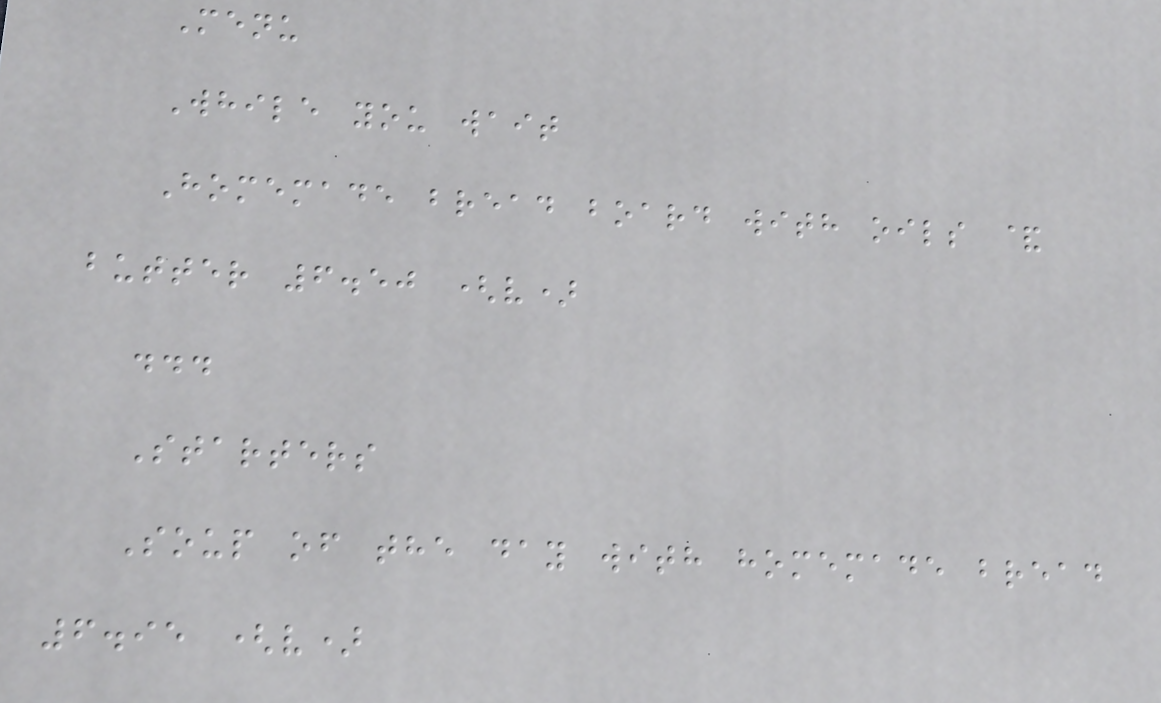Menu
While you wait
Homemade bread board with oils &
butter 6.50 (v)
...
Starters
Soup of the day with homemade bread
6.95 (v)
